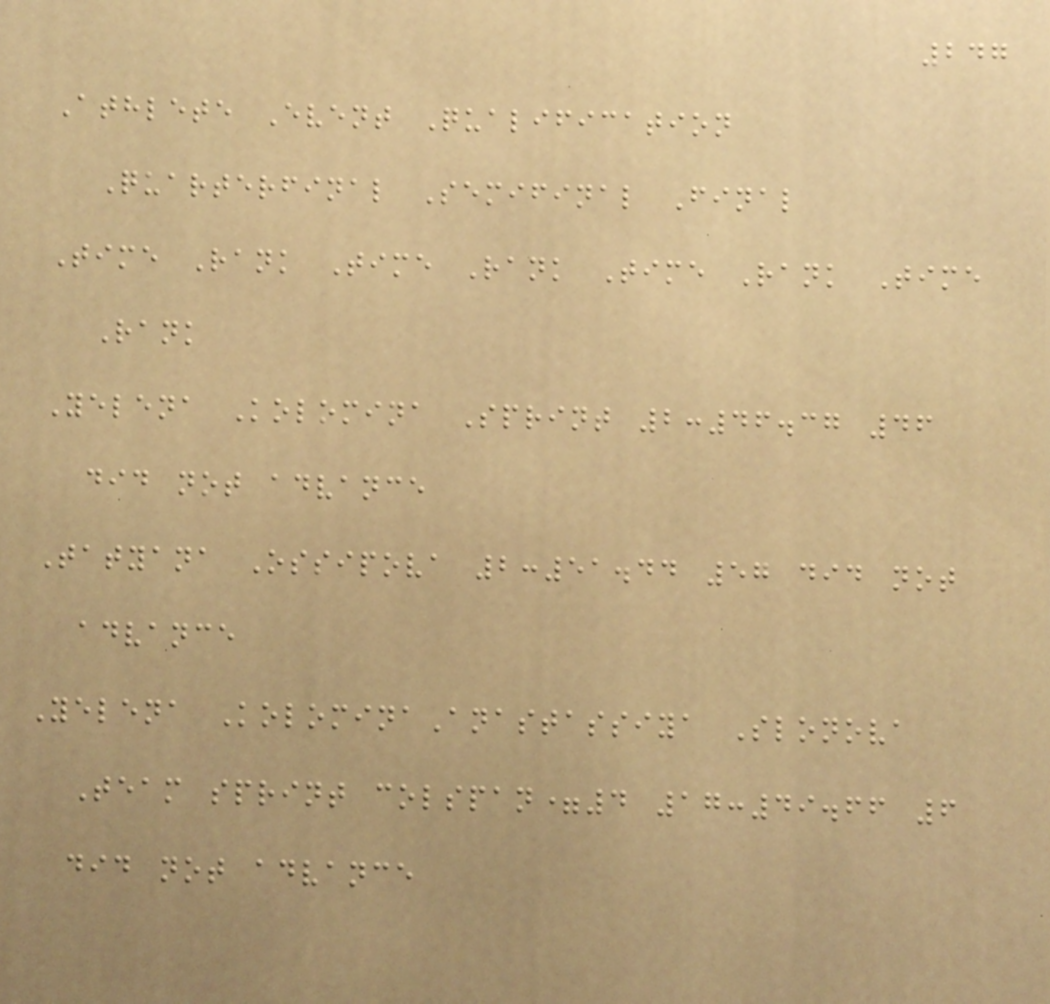247
Athlete Event Qualification
Quarterfinal Semifinal Final
Time Rank Time Rank Time Rank Time
Rank
Yelena Kolomina Sprint 2:46.37 46
did not advance
Tatyana Ossipova 2:51.44 57 did not
advance
Yelena KolominaAnastassiya Slonova
Team sprint colspan=4 17:49.66 6
did not advance
